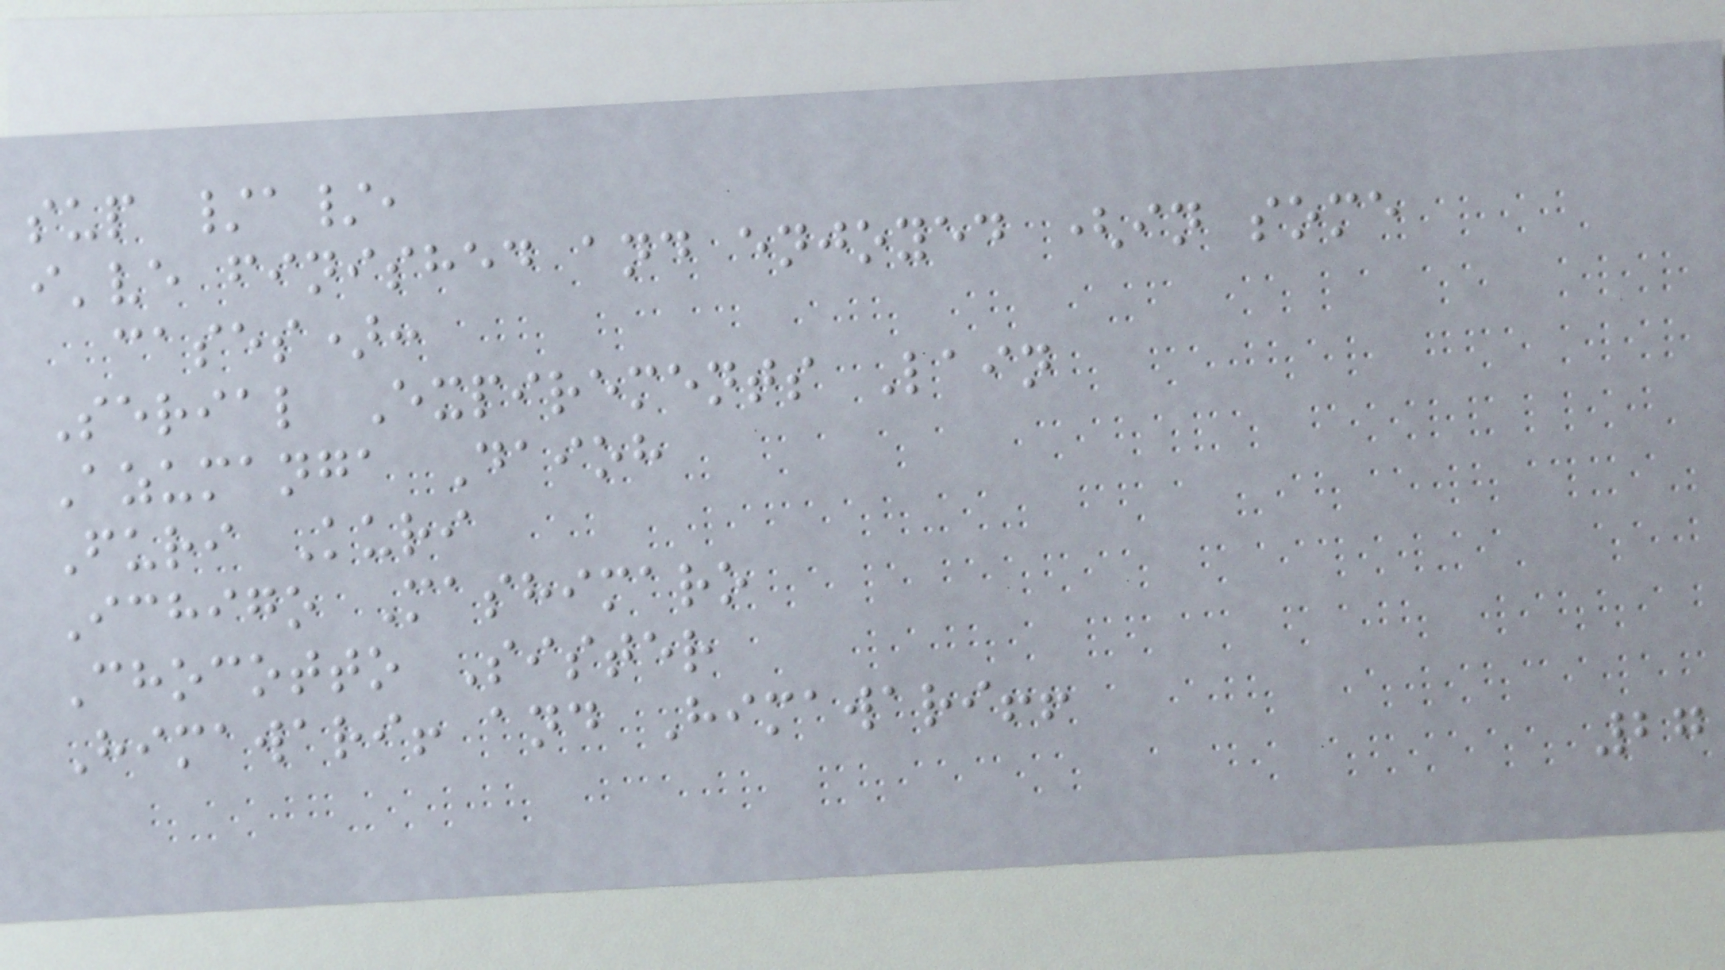sup /a/,
i've finished and enjoyed (in some
cases):
Serial Expirements Lain
Azumanga Daioh
Furi Kuri
Ichigo Mashimaro
Chocotto Sister
Himawari! and Himawari!!
27
